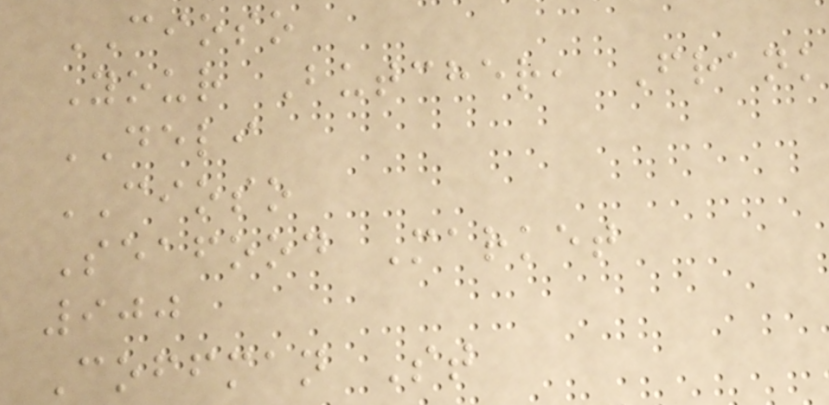CIOSO
Your Butcher, Frank
DELI
CIOSO
Seafood Market
900
Coffman St
